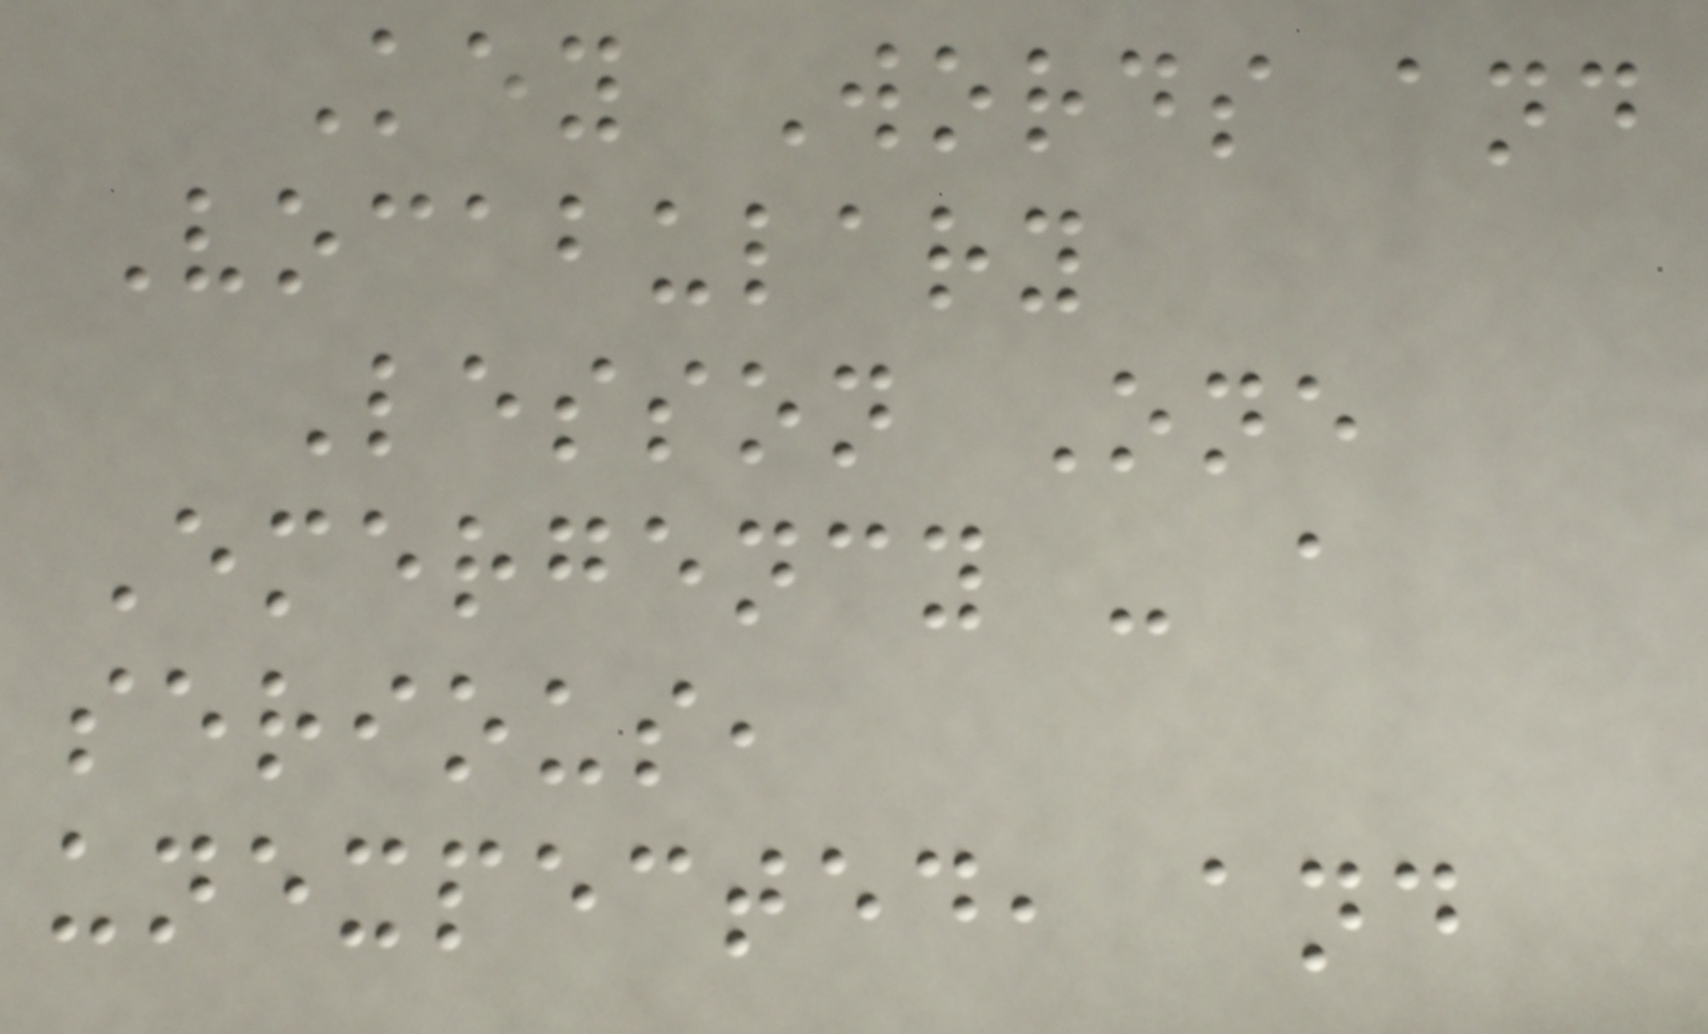Key Words and
Vocabulary
Lesson One
Emergency - a
serious,
unexpected, and
